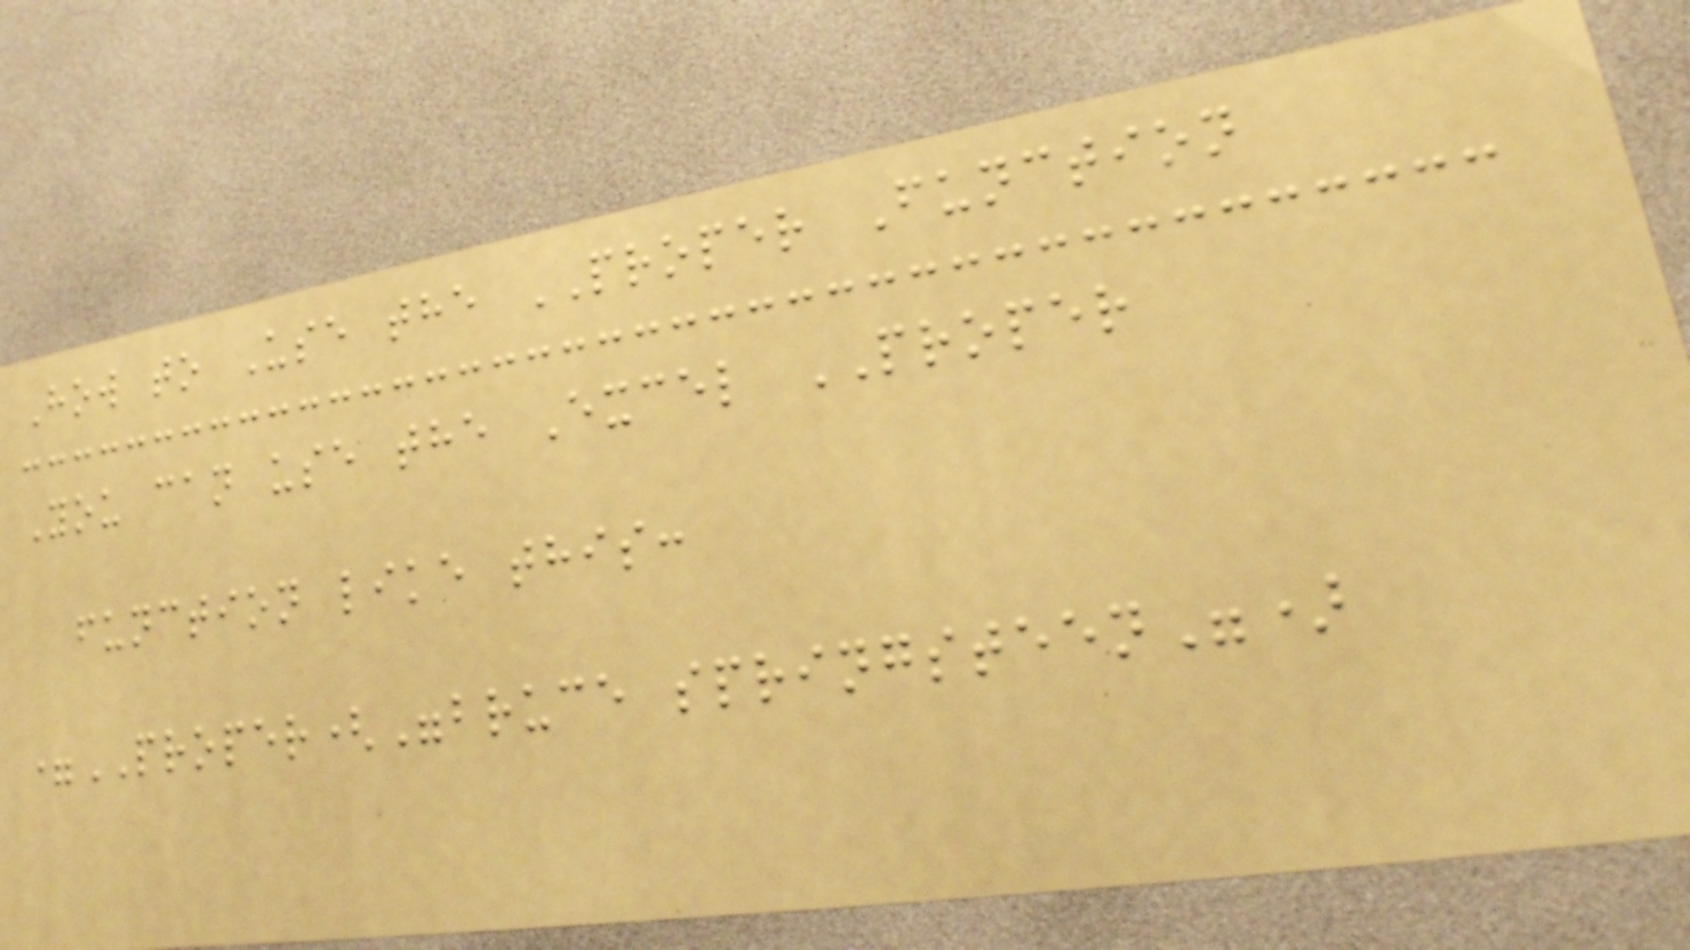How to Use the PROPER Function
You can use the Excel PROPER
function like this:
=PROPER("bruce springsteen")
